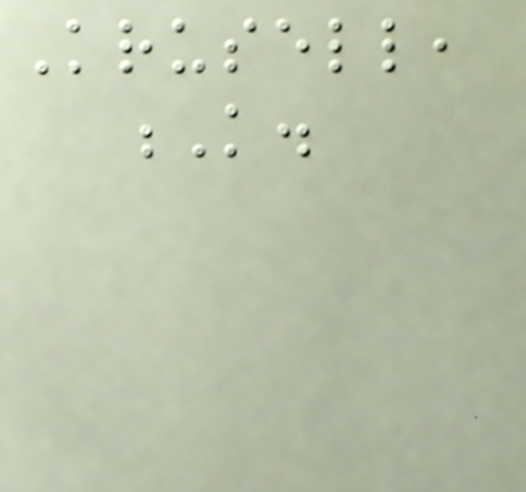Krusell,
K.
